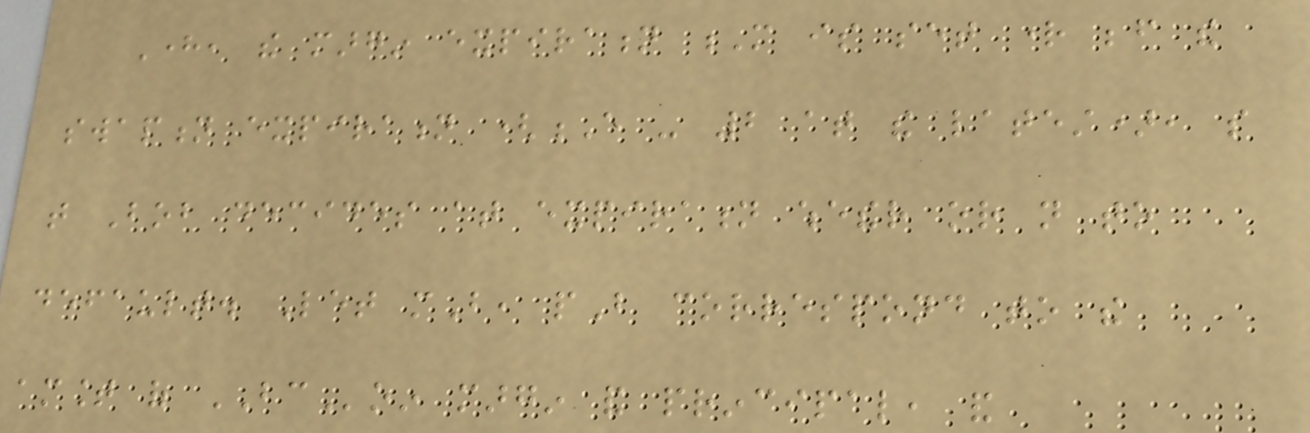Here, the margin expiration M is set right before the
swaption expiration (E - 2 at the latest), so
that Bob decides at expiration whether or not to
default. Let mB, pB correspond to the
amount of BCoin margin and principal, and
